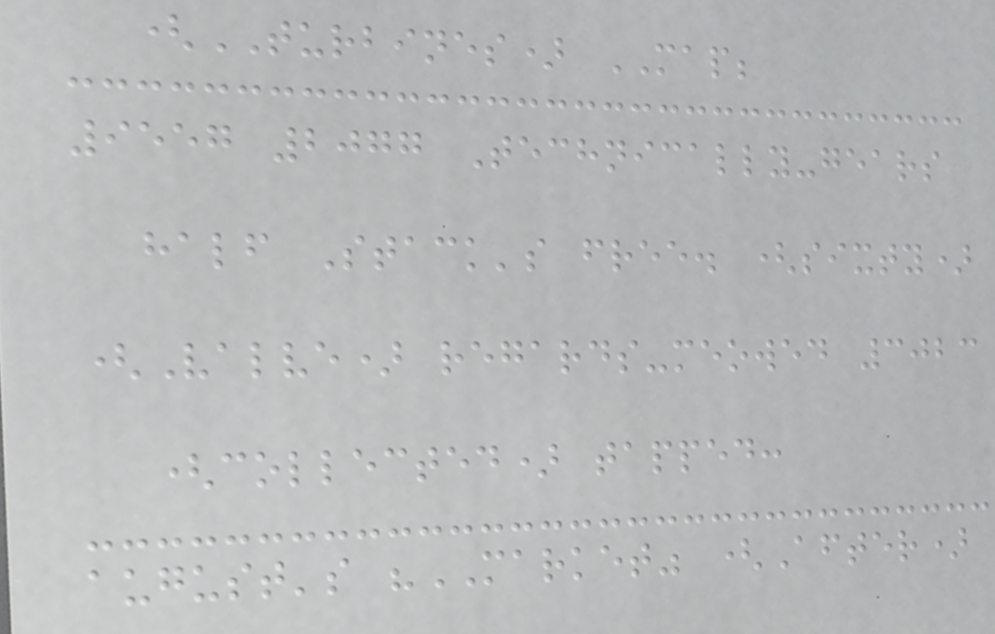(TURBINES) MAP;
9557 2077 Technically-gears
half Stack's free. (sixty)
(Valve) regards-meowed 3023
(collected) tapped:
august's "MARKET" (After)
